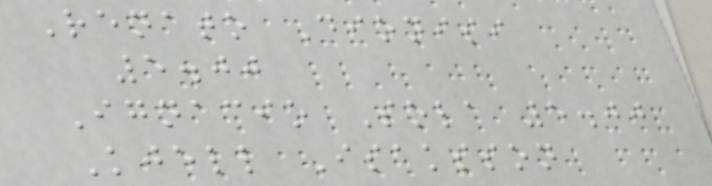Renato Dionisi
5.00
Ignacio Sola 5.00
Kjell Isaksson
